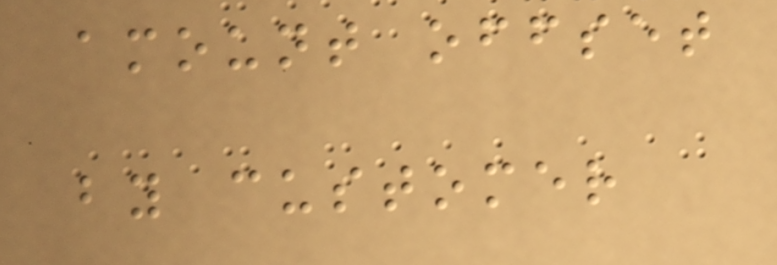amount offset
by customer
